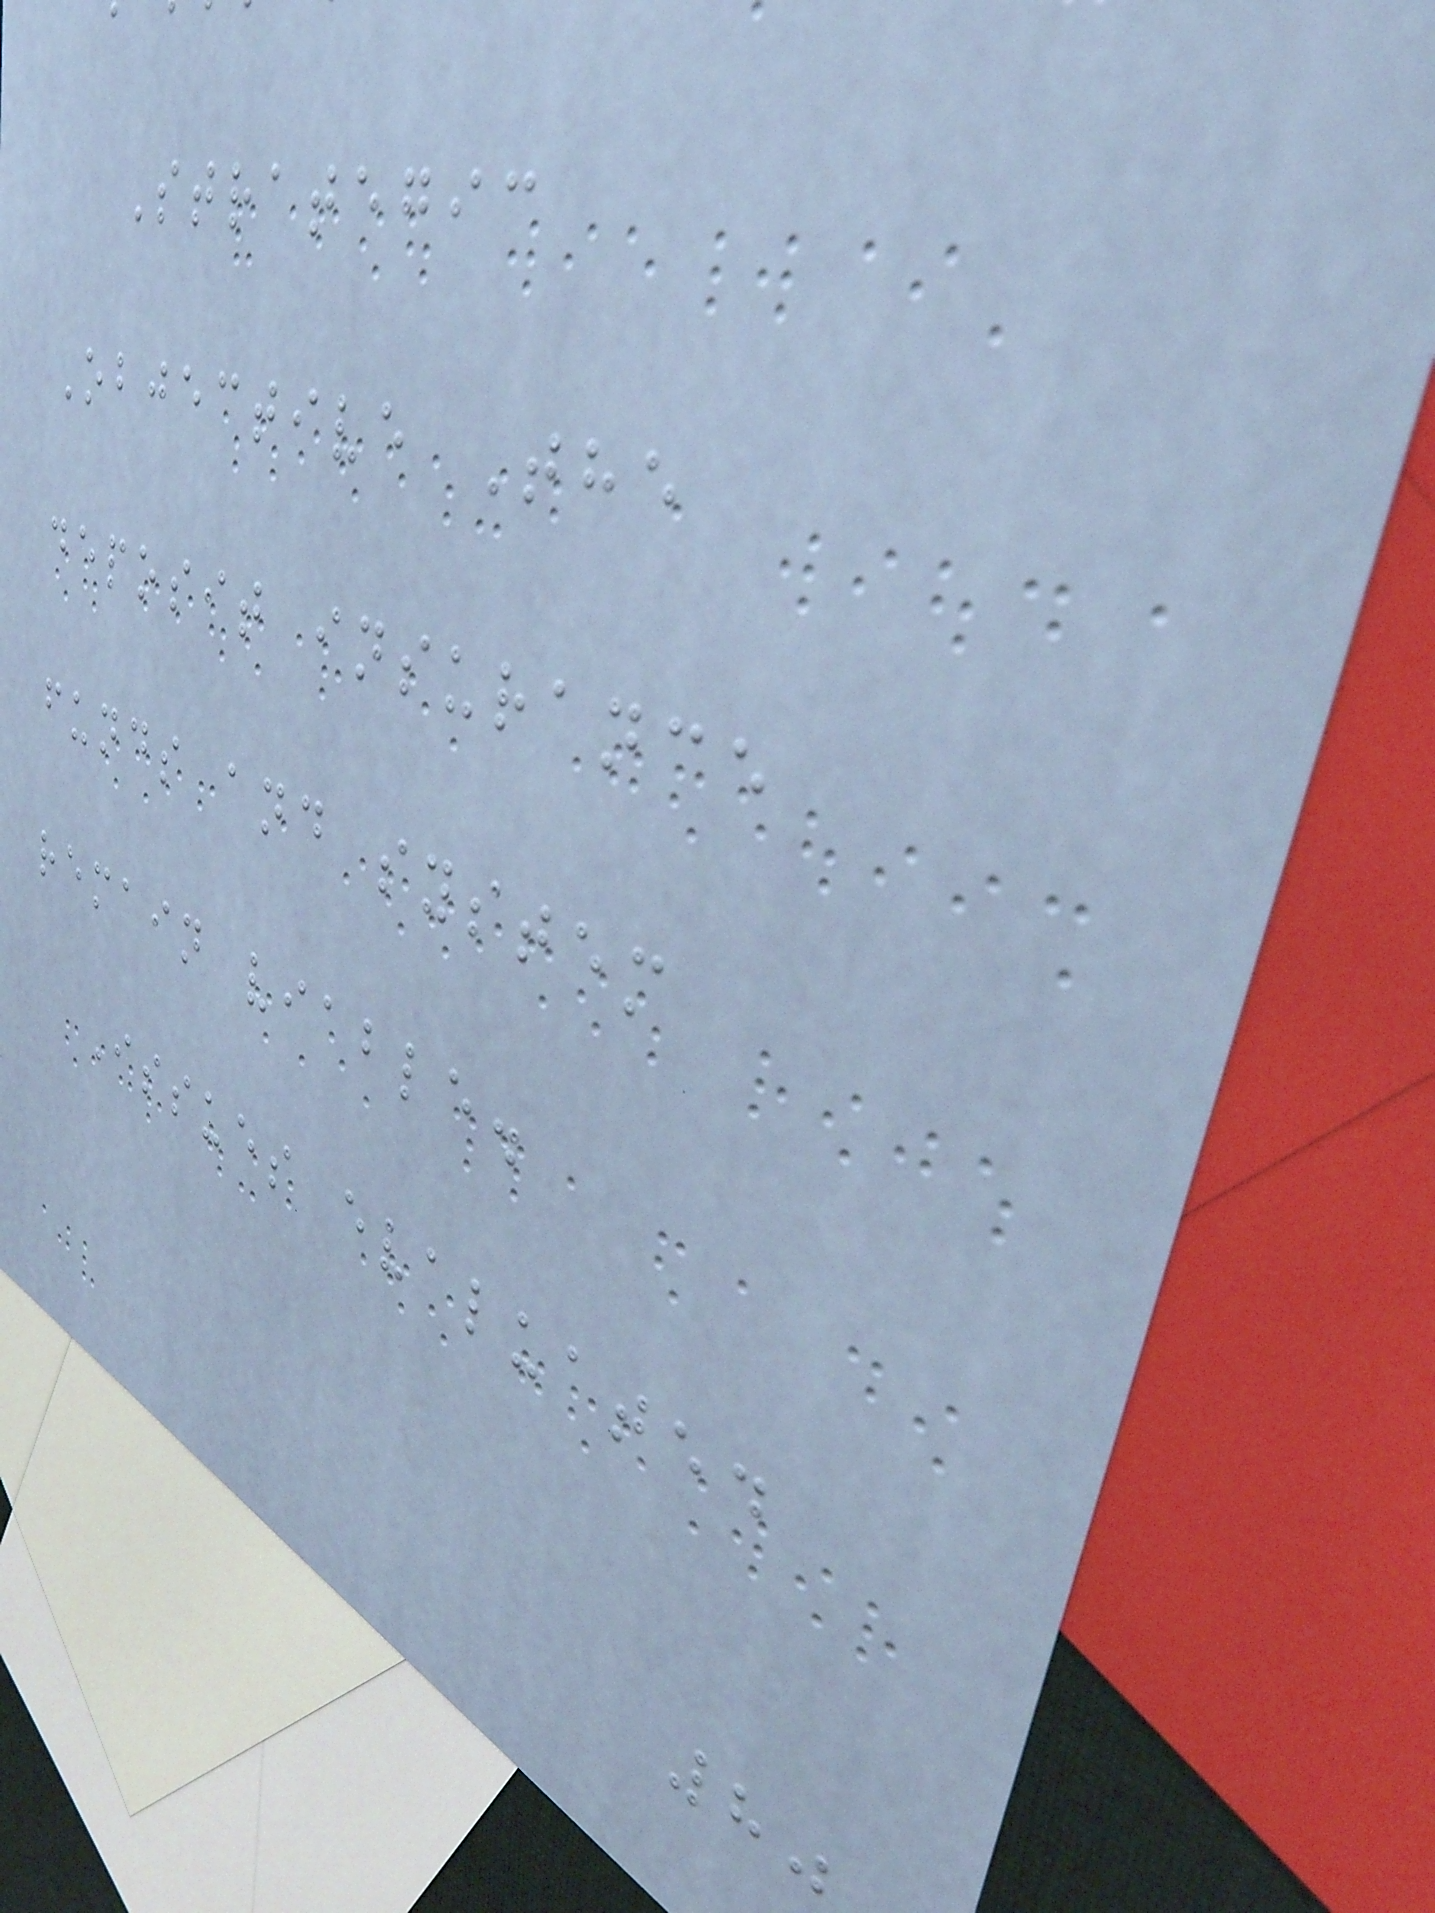Strategic
Objective The
deposit insurance
funds and system
remain viable.
Issues evaluated
